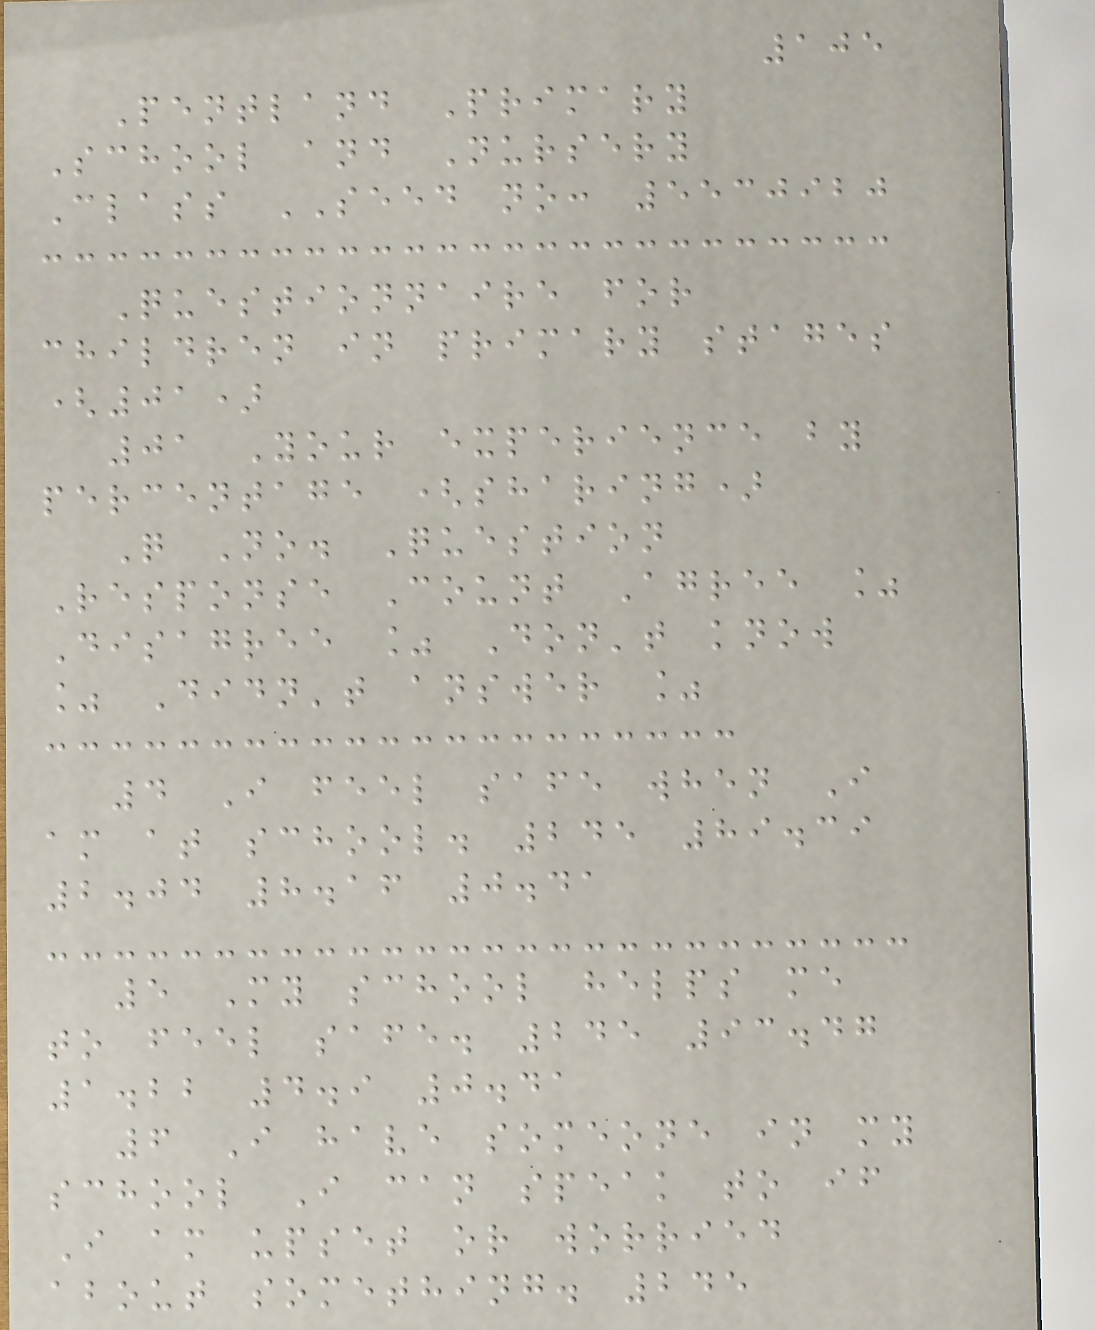105
Pentland Primary
School and Nursery
Class SEED no: 5530920
Questionnaire for
children in primary stages
(01)
01 Your experience by
percentage (sharing)
Q No. Question
Response Count Agree %
Disagree % Don't know
% Didn't answer %
4 I feel safe when I
am at school. 245 89.39
2.04 8.16 0.41
5 My school helps me
to feel safe. 245 93.47
1.22 4.9 0.41
6 I have someone in my
school I can speak to if
I am upset or worried
about something. 245
